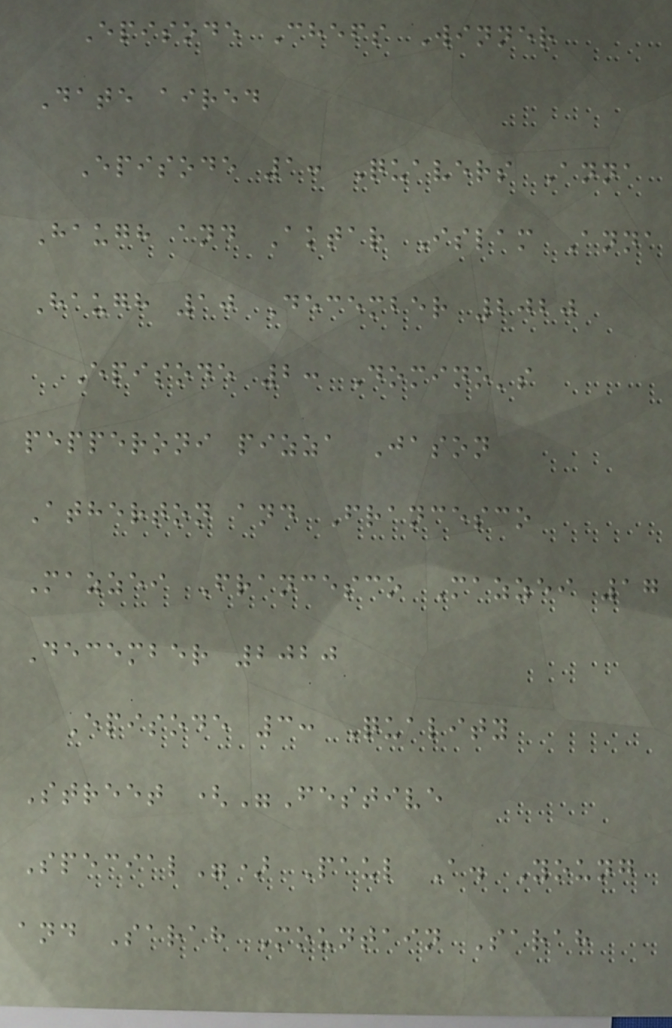Episode Chefs Winner
Date aired
Episode 1: Quavers Anna
Haugh and Aktar Islam Anna
Haugh 10 December 2020
Episode 2: Domino's
pepperoni pizza Jason
Atherton and Francesco
Mazzei Francesco Mazzei 17
December 2020
Episode 3: Quality
Street ("Festive
Special") Paul A. Young
and Sarah Mountain Sarah
